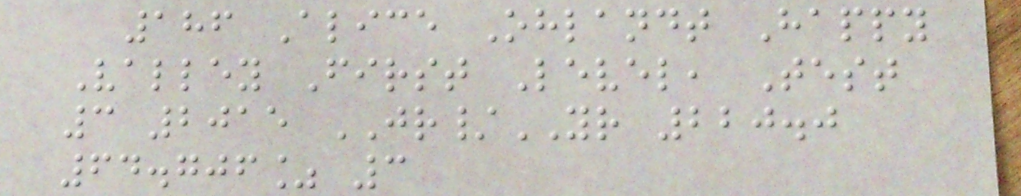186 Alice Ohlandt Happy
Valley First Level, Test
3 2015 JR/YR 220.0
64.706% 3
